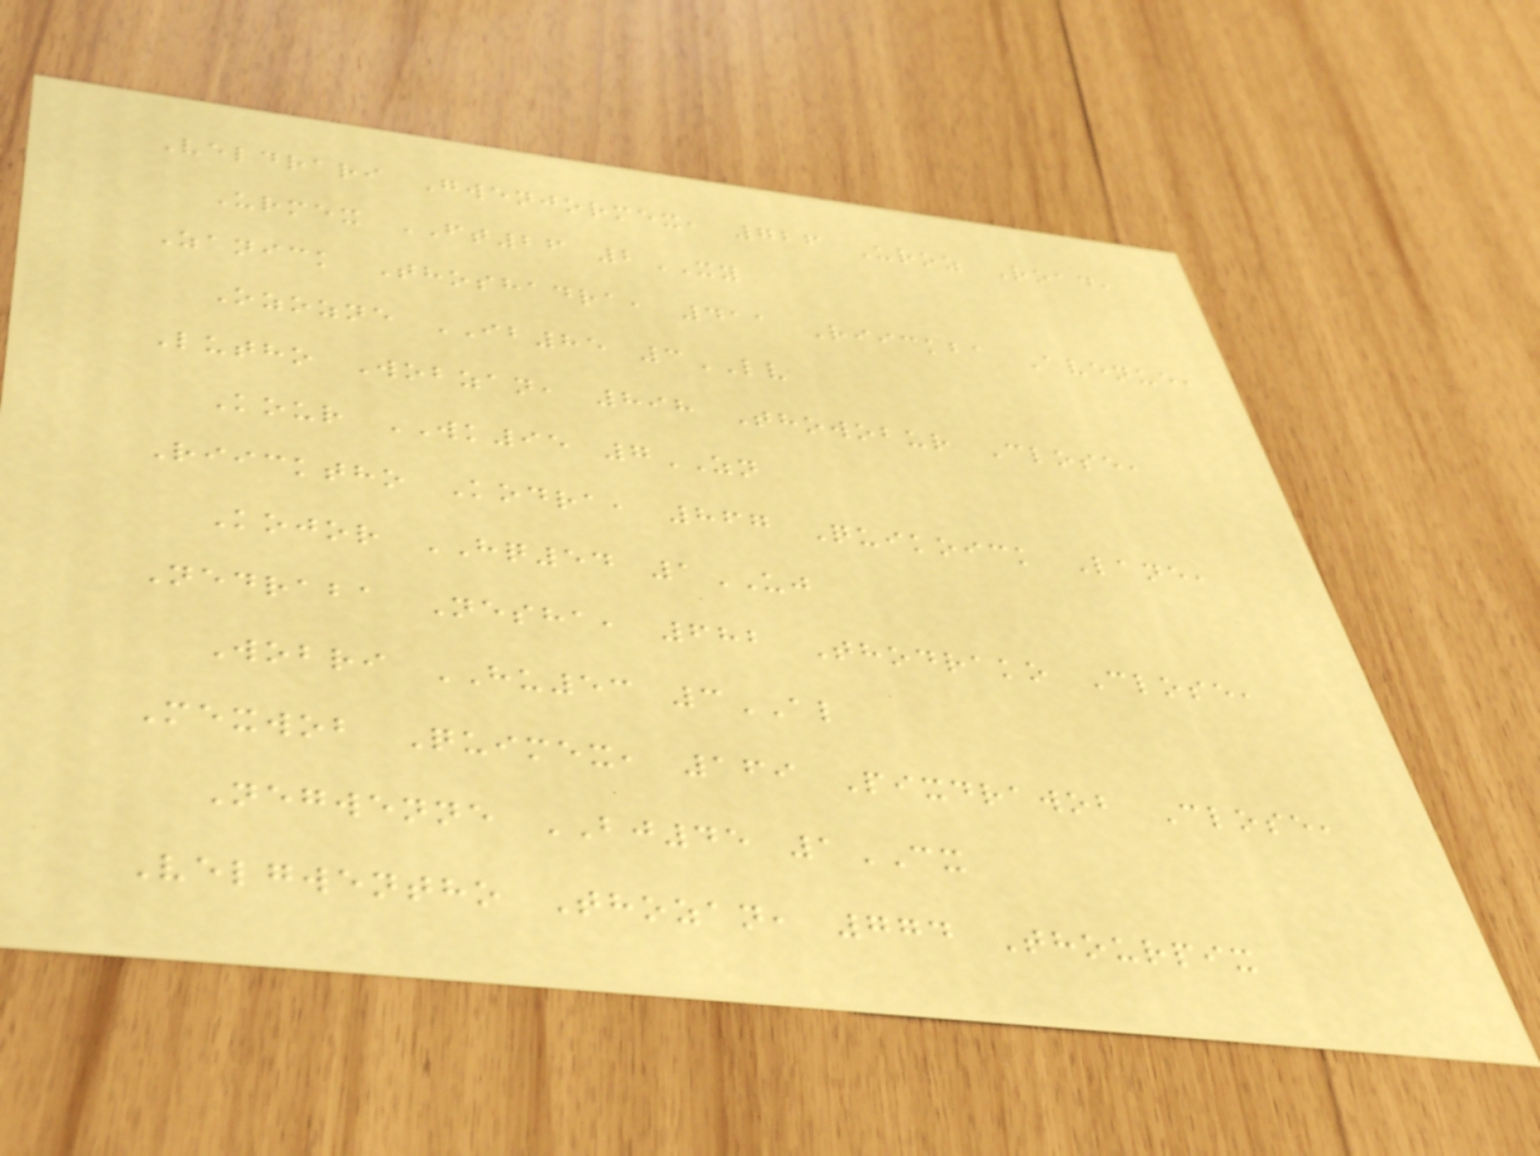Veldrari Gwenjormex, 726 Uroz Road,
Urmex FT26 2XY
Zanick Thoshadra, 411 Riickba Avenue,
Ozozne IB85 3LV
Lutho Wobzan, 898 Thowobur Close,
Kour WK95 7ZN
Riicktho Kodra, 867 Quikoick Lane,
Kojor HQ54 1UJ
Nedraba Nesha, 682 Thodrako Close,
Wobri HU53 3AL
Mexwob Quimex, 169 Pixdrawob Close,
Negwenne BJ45 1CX
Velgwentho Thozan, 774 Thourpix
